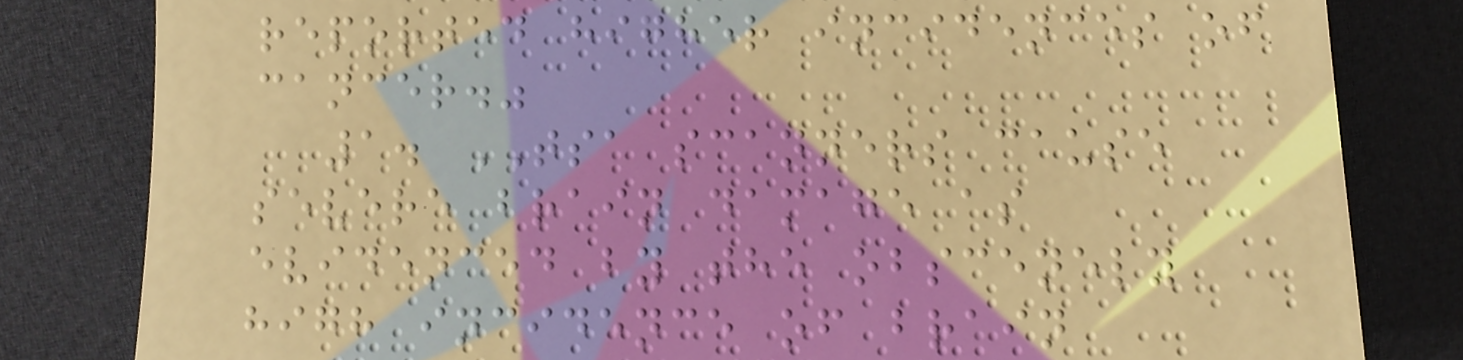reported higher incidences of
cancer."
1. TSA scanners cause
severe brain damage as
evidenced by the obscenely
high incidence of brain
